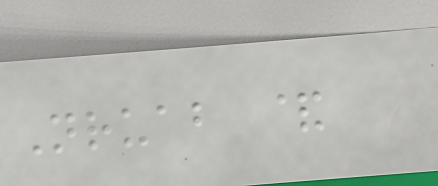Nruab &
